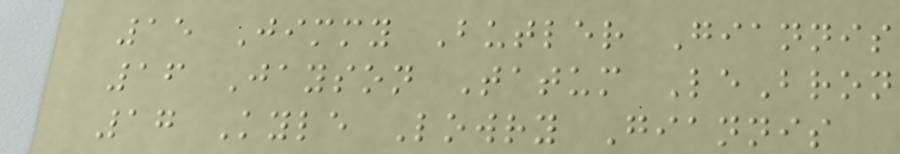15 Jimmy Butler Giannis
16 Jayson Tatum LeBron
17 Kyle Lowry Giannis
